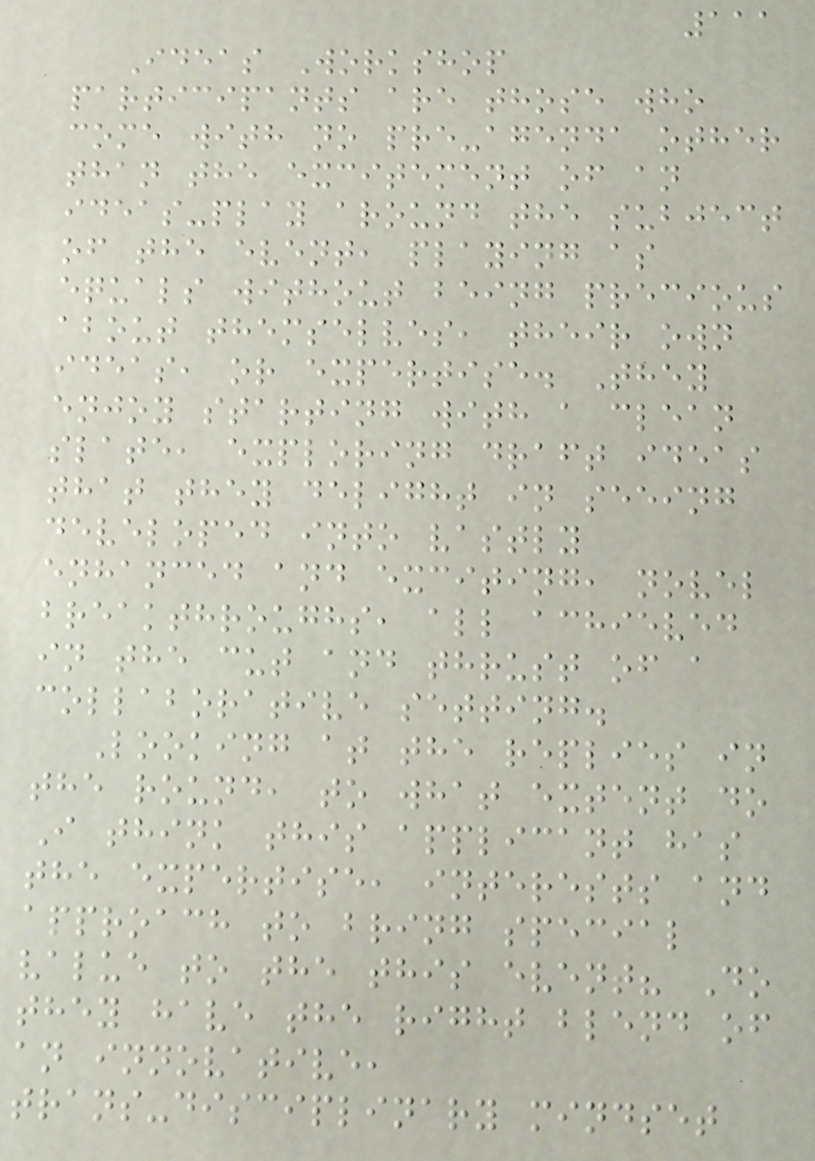111
Ideas Workshop
participants are those who
come with no pre-agenda other
than the excitement of an
ideas-play around the subject
of the event, playing as
equals without being precious
about themselves, their own
ideas, or expertise. They
enjoy starting with a clean
slate, exploring draft ideas
that they delight in seeing
developed into vastly
enhanced and exciting, novel
breakthroughs, all achieved
in the cut and thrust of a
collaborative setting.
Looking at the replies in
the round, to what extent do
I think this applicant has
the expertise, interests and
approach to bring special
value to the this event? Do
they have the right blend of
an innovative,
trans-disciplinary mindset
